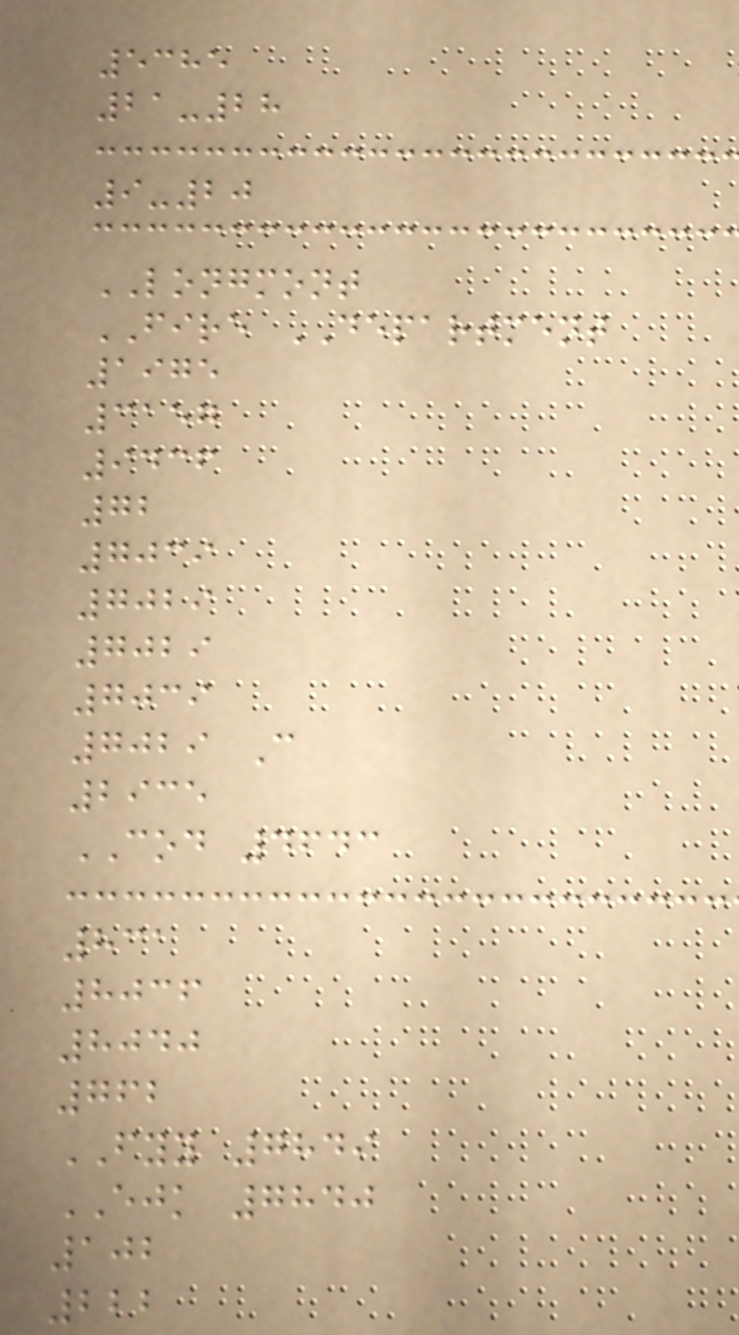5385
21-28
9-20
LONGMONT
FIRE DEPARTMENT
1975
3157
9436
72
7039
7029
7029
7039
7029 C
2935
COD 4643
831
8036
8040
762
FYY 7849
EJK 7840
102
222
